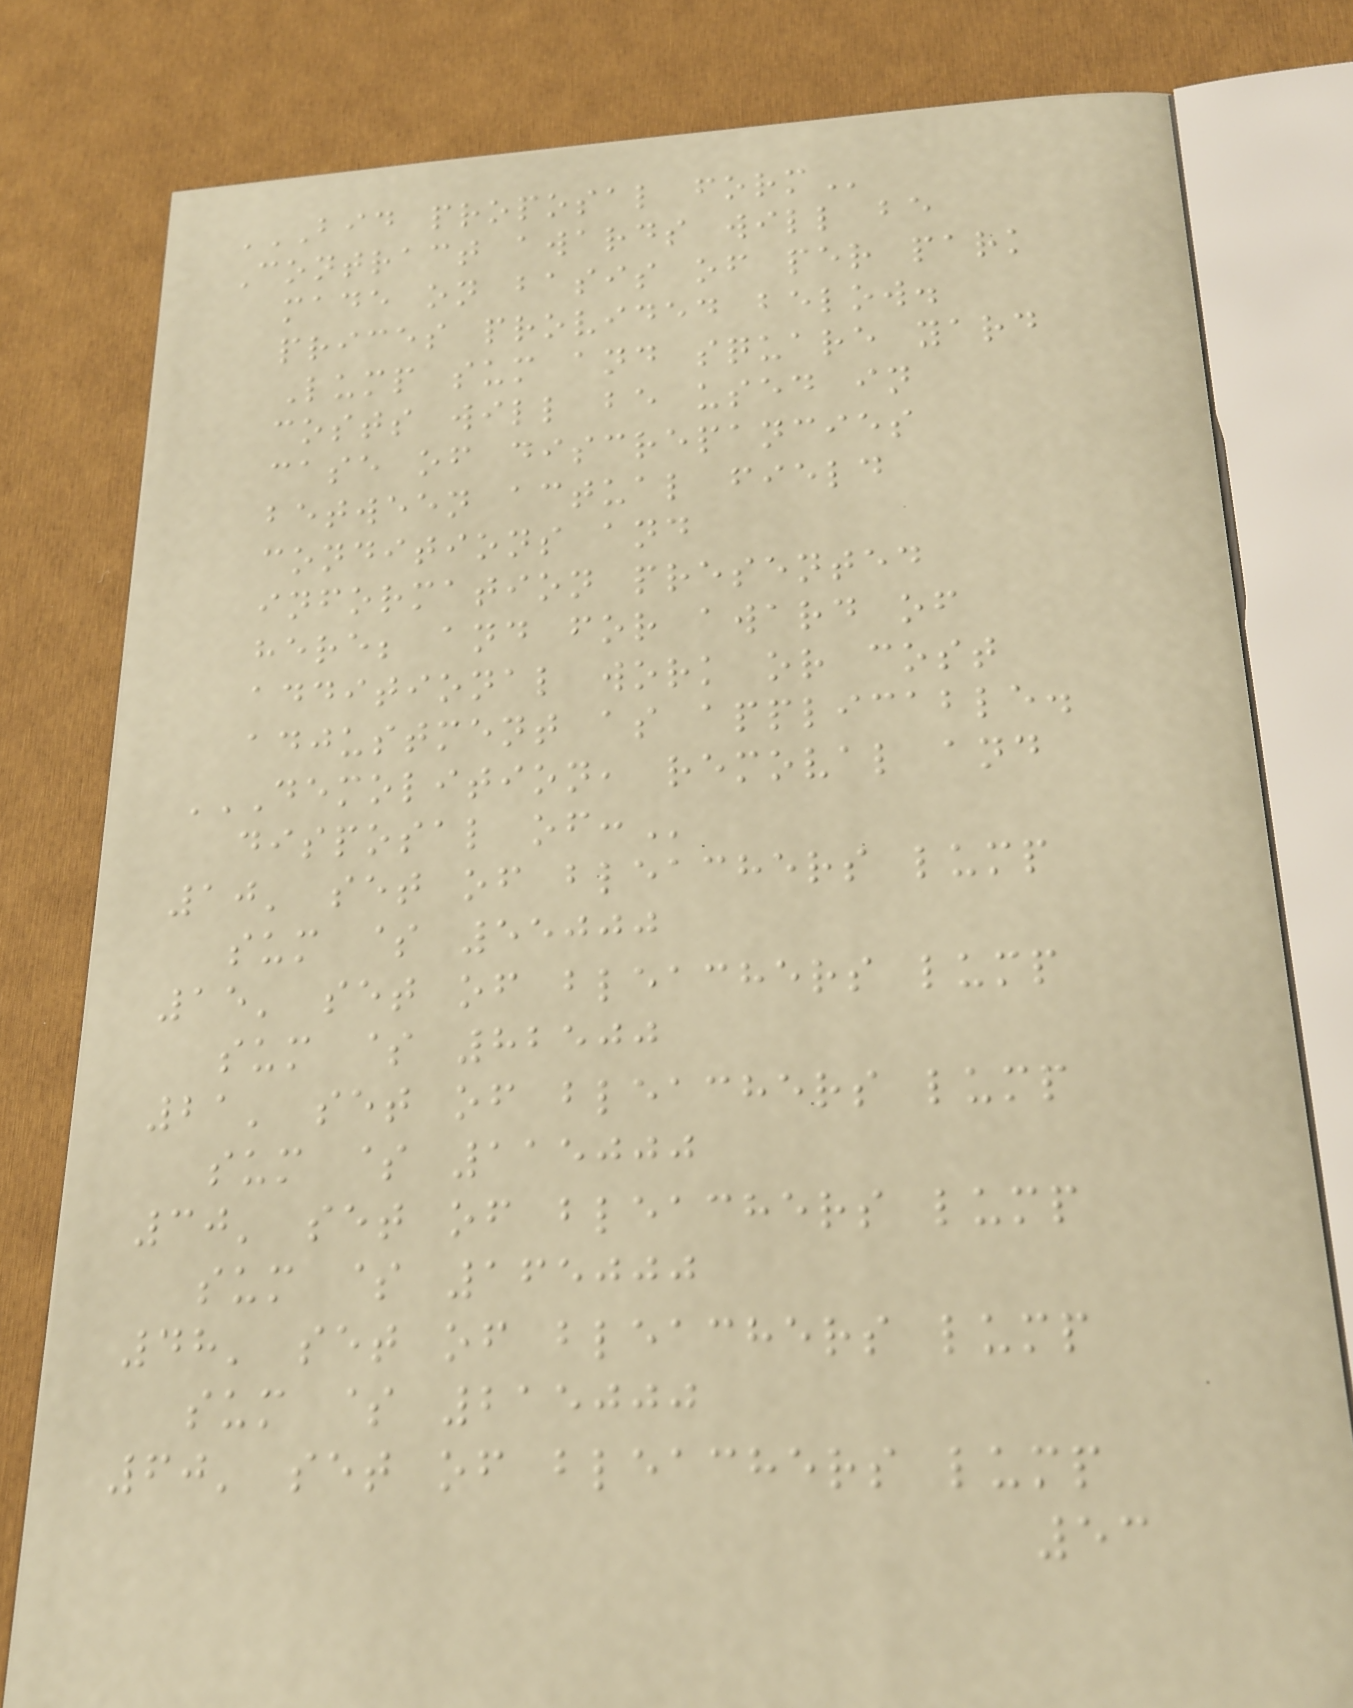BID PROPOSAL FORM
Contract awards will be
made on basis of per park
prices provided below.
Lump sum and square yard
costs will be used in
case of discrepancies
between actual field
conditions and
information presented
here; and for award of
additional work or cost
adjustment as applicable.
DEMOLITION, REMOVAL AND
DISPOSAL OF:
10' set of bleachers lump
sum $ 55000
15' set of bleachers lump
sum $ 82500
21' set of bleachers lump
sum $ 115000
30' set of bleachers lump
sum $ 165000
48' set of bleachers lump
sum $ 215000
60' set of bleachers lump
53
